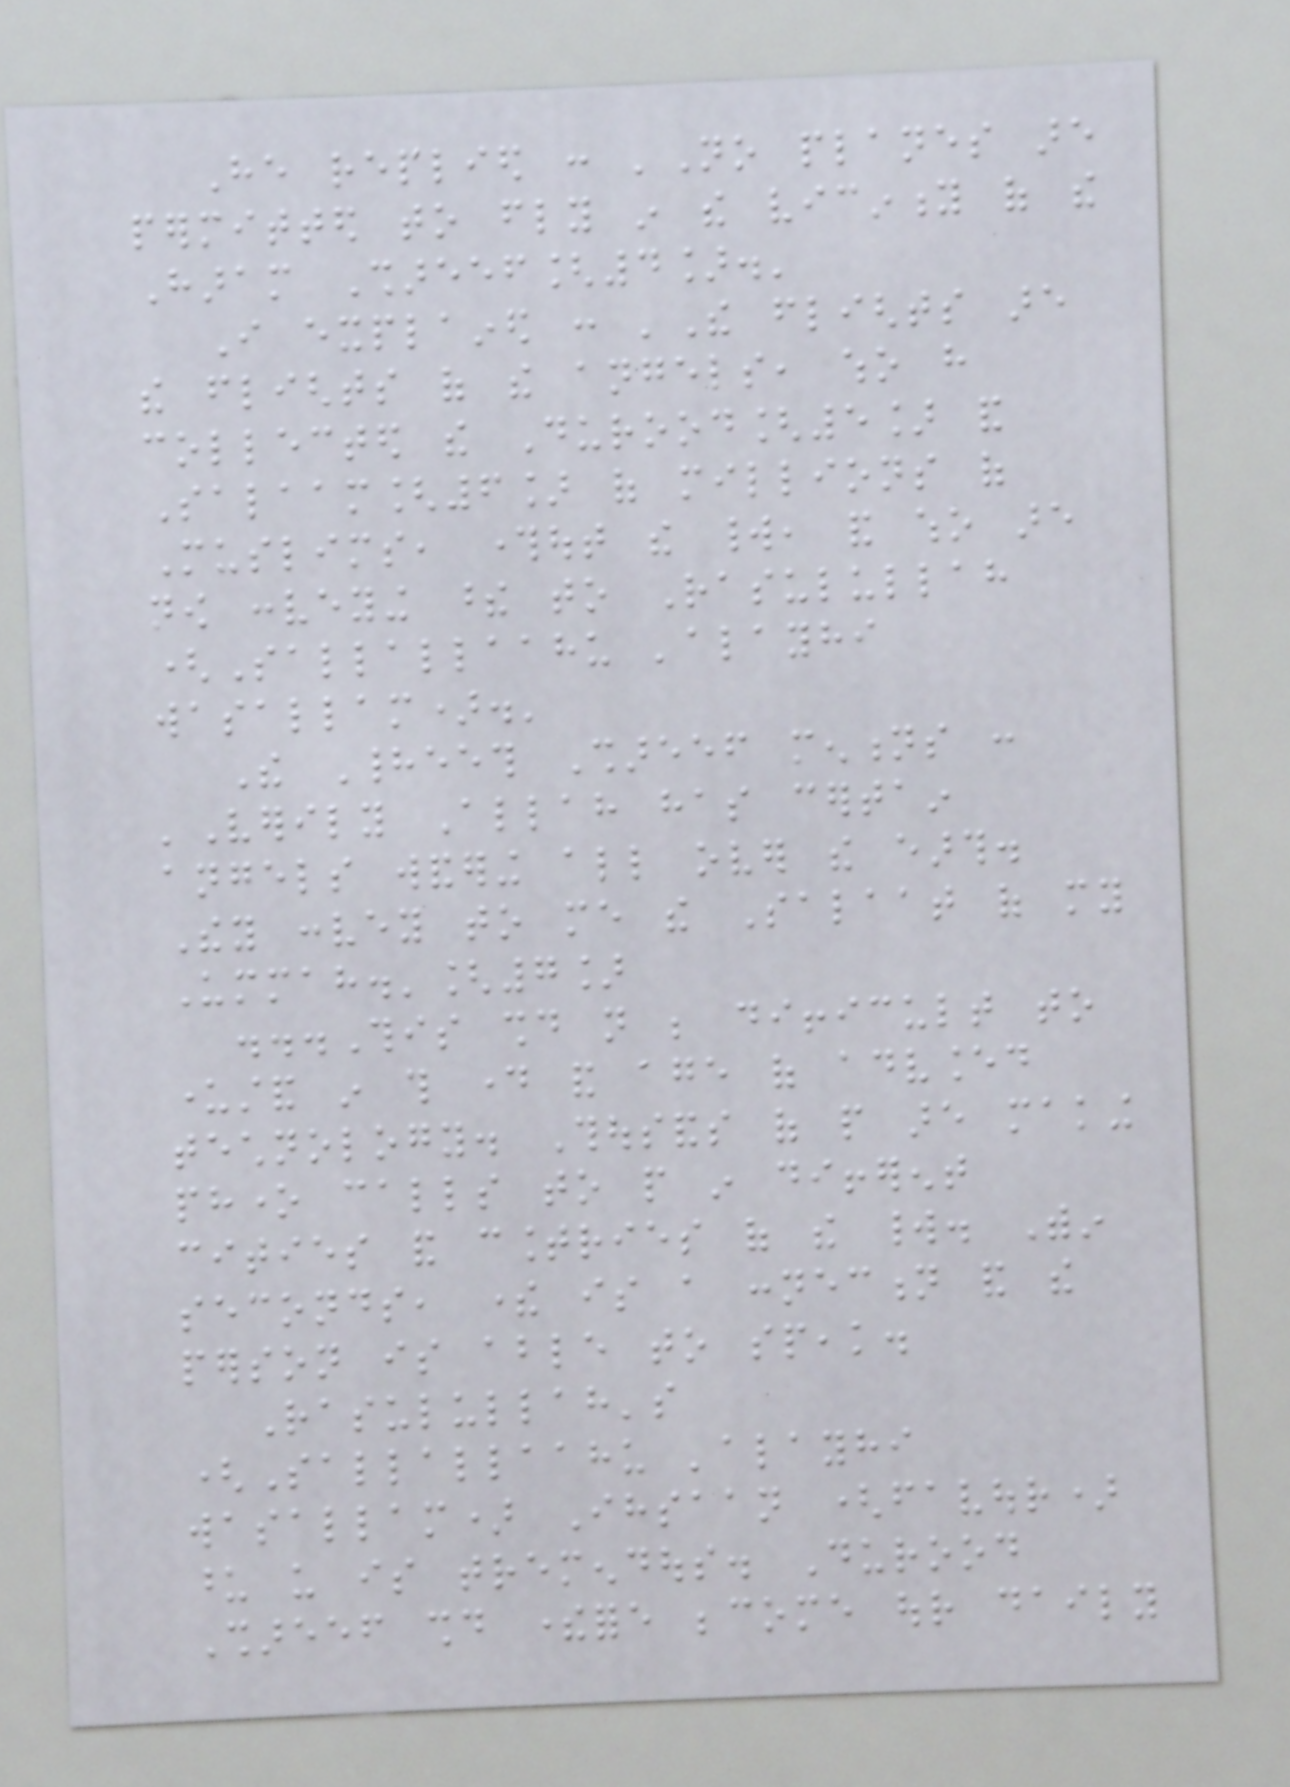He replied : 'No planes are
permitted to fly in the vicinity of the
Haram Shareef[4].'
I explained : 'The flights are
the flights of the angels, who have
collected the Durood[5] and
Salaam[6] of millions of
Muslims, throughout the world, and who are
now conveying these to Rasulullah
(Sallallaahu 'alayhi
wasallam).'
The Hadeeth Shareef mentions :
'Verily Allah has certain
angels wandering all over the earth.
They convey to me the Salaat of my
Ummah.'[7]
...This should not be difficult to
understand in this day and age of advanced
technology. Thousands of people are making
phone calls to people in different
cities and countries of the world. Within
seconds, there is a connection and the
person is able to speak.
Rasulullah's
(Sallallaahu 'alayhi
wasallam) Ihsaan (favour)
upon us is tremendous. Durood
Shareef should therefore become our daily
